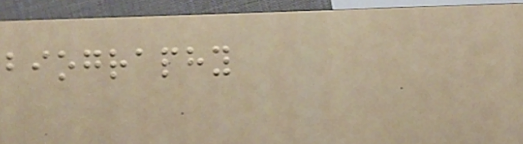biography
